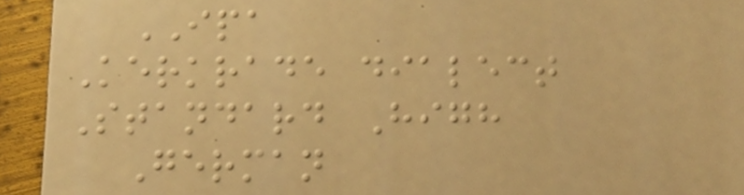IPA
Kerkrade dialect
Standard High
German
